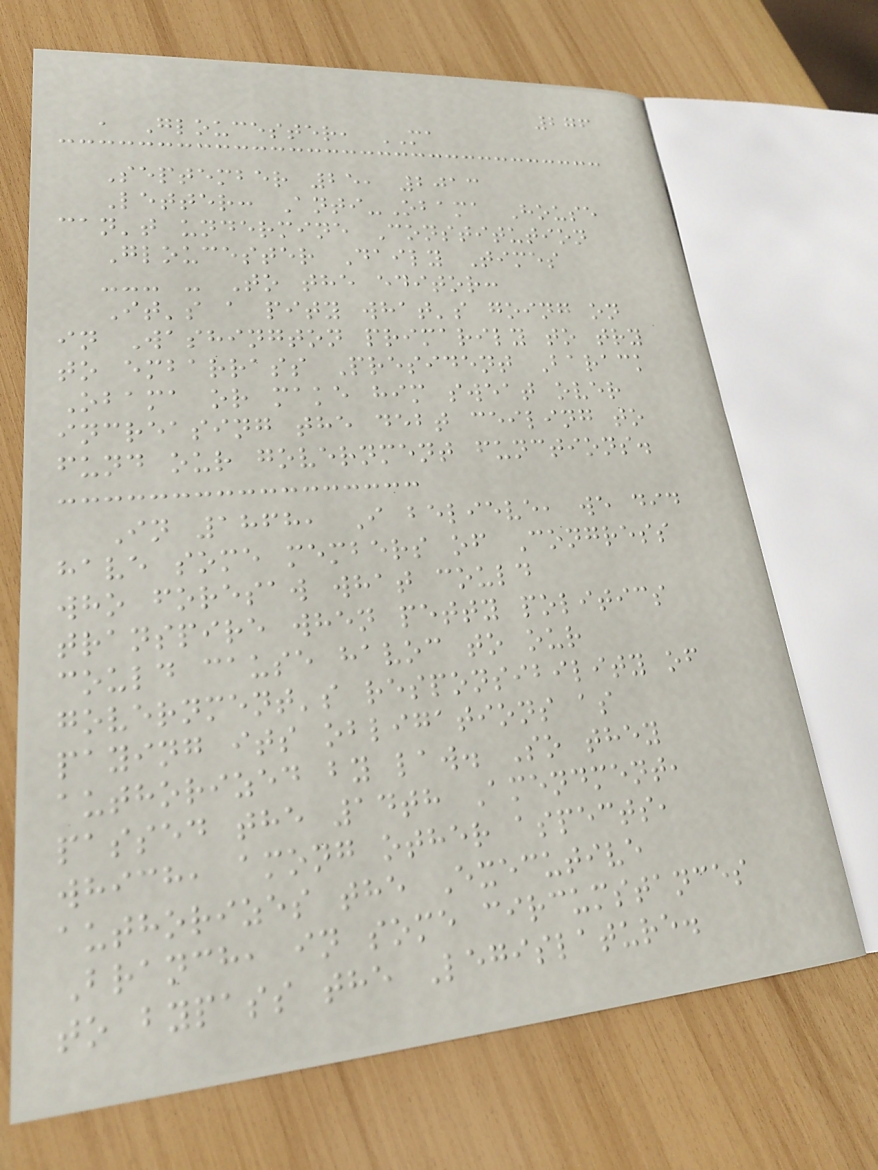276
, Gloucester, MA
September 25, 2013
Letter: Anti-Obama House
can't undermine Constitution
Gloucester Daily Times
--- - To the editor:
It's a pity what's going on
in Washington primarily to try
to embarrass President Barack
Obama or make him sweat over
increasing the debt ceiling to
fund our government functions.
In 1868, I believe, we did
have some members of Congress
who foresaw what could
transpire when petty politics
could cause havoc to our
government's responsibility of
paying its obligations as
authorized by law. So they
passed the 14th Amendment,
which, among other aspects,
authorizes the Executive
Branch, in some circumstances
to bypass the Legislature.
